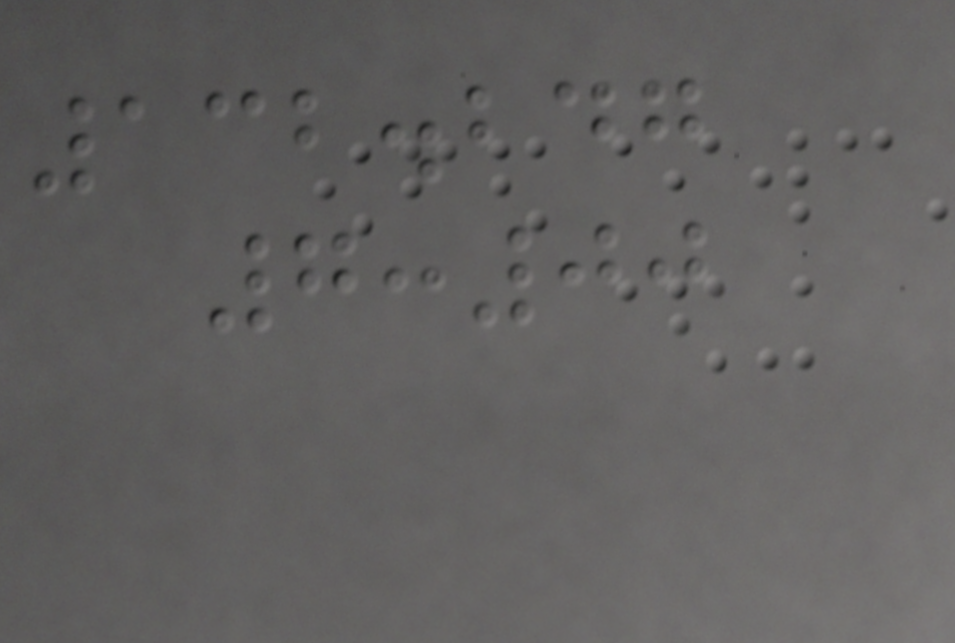132.247
7:00
